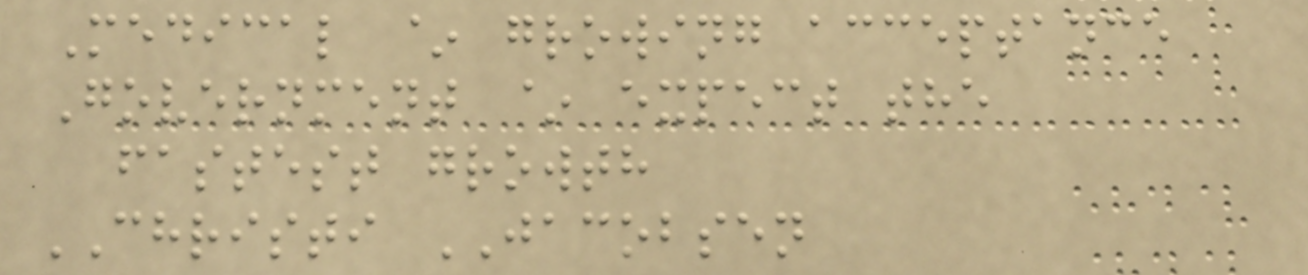Medical ~ growing acceptance
Government ~ expect the
fastest growth
CHRISTI JACOBSEN
